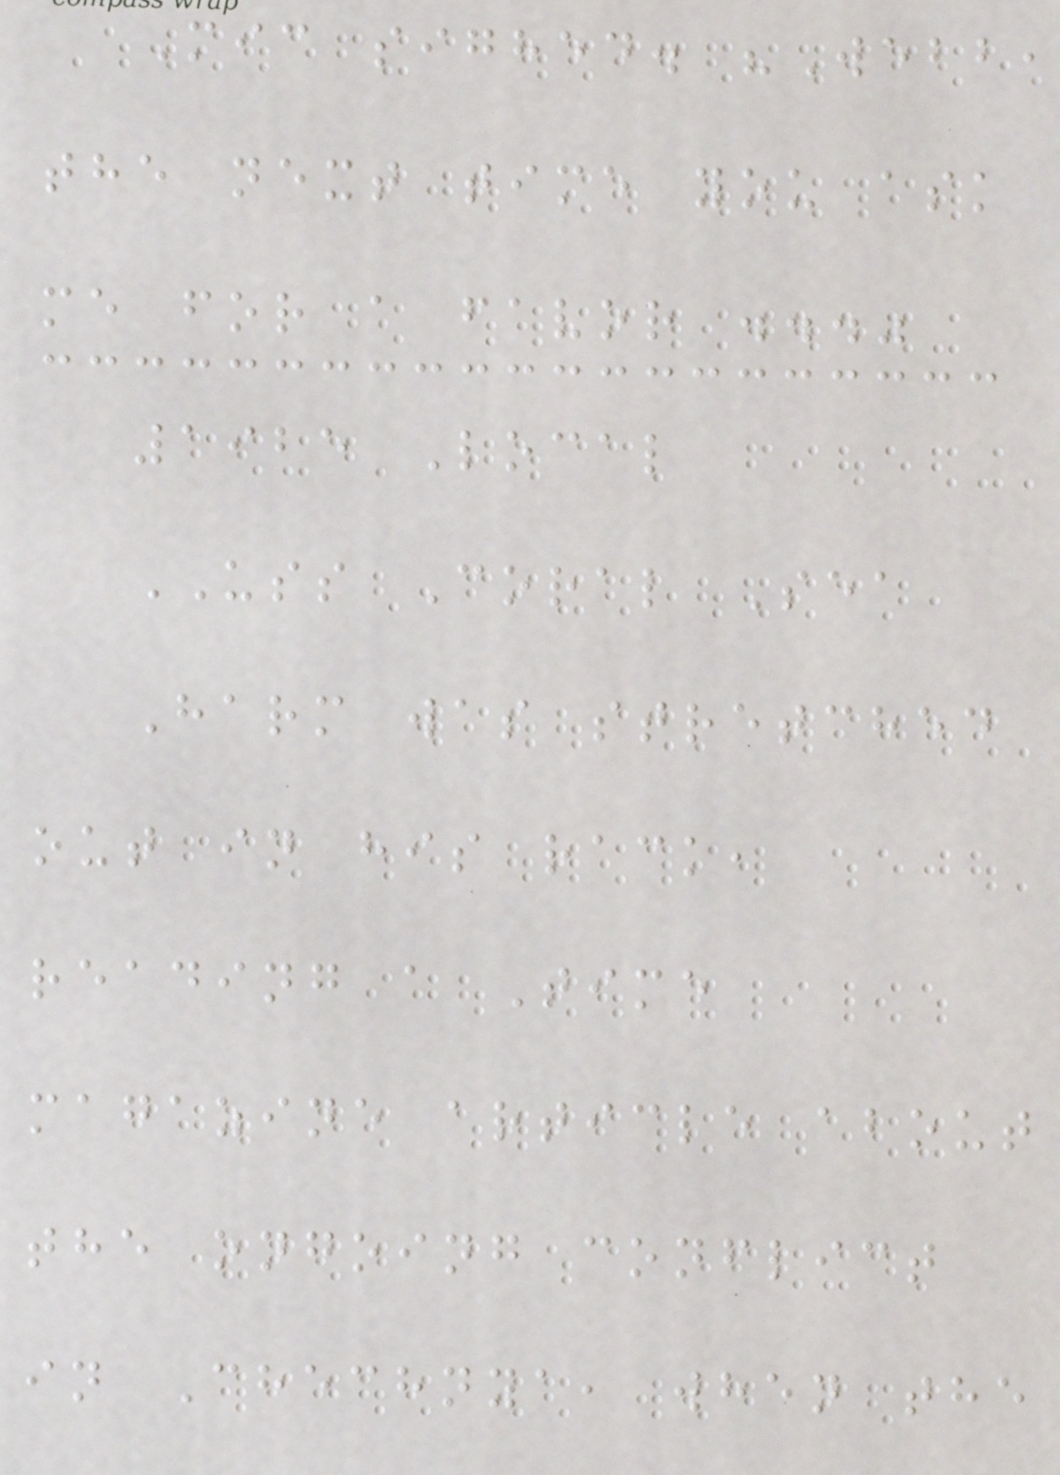Mic sighed. "Webb,
the next time you ask
me for a favor ..."
1925 Local
USS Coral Sea
Harm was stretched
out in his rack,
reading a Time
magazine article about
the ongoing conflict
in Chechnya, when the
